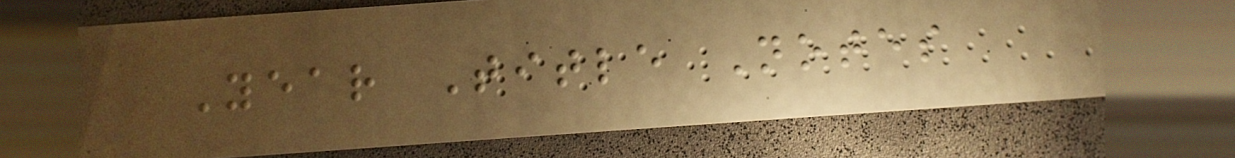Year Title Notes
